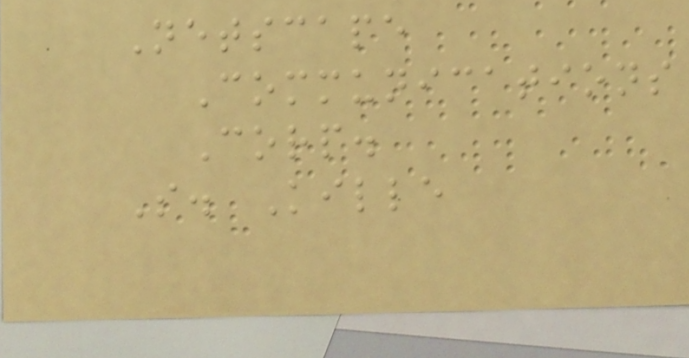Netscape
Communications
Corp.
S. Kille
